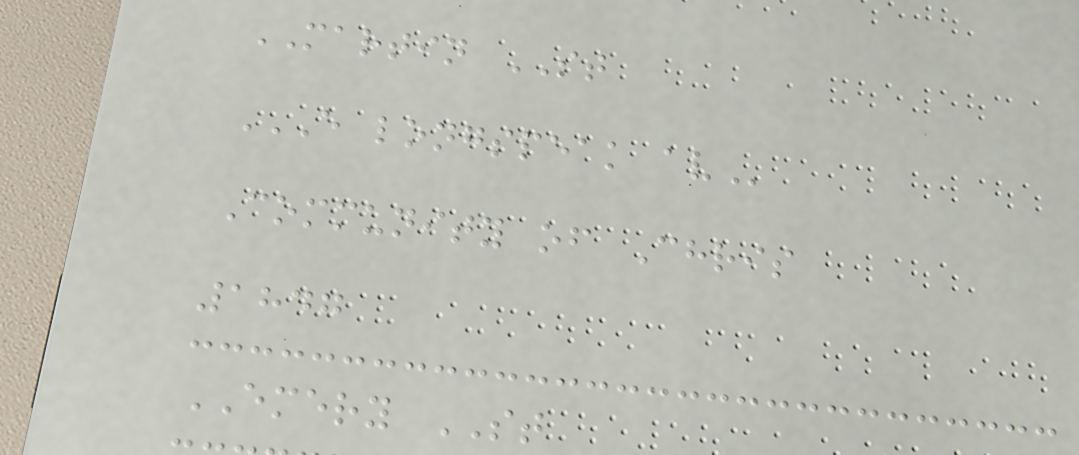MARTIN ST
E LONGSPEAK AV
Community of Chris
1847
EMERY ST
